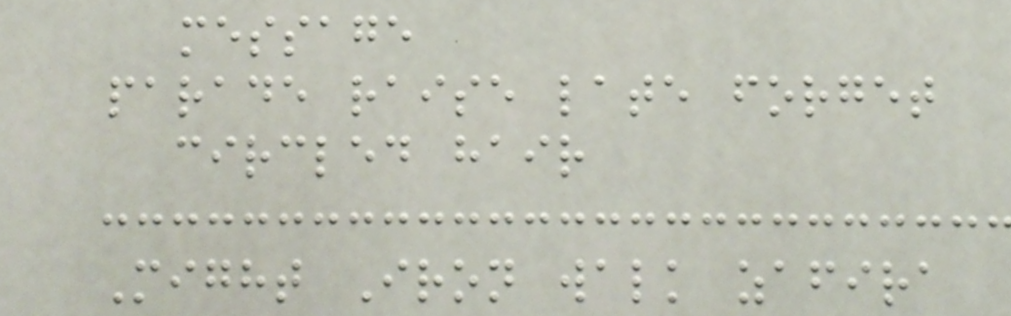message
parade raise late forget
circled hair
Might Iron walk zafira
